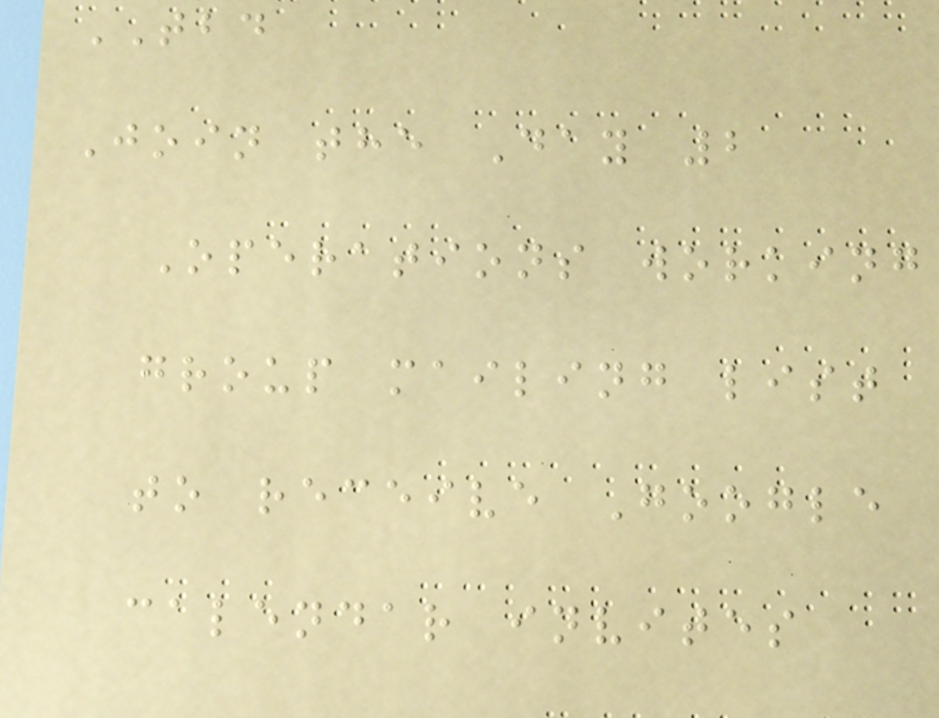TBD
Join the Day 2
Operations working
group mailing list
to receive Google
calendar invites
